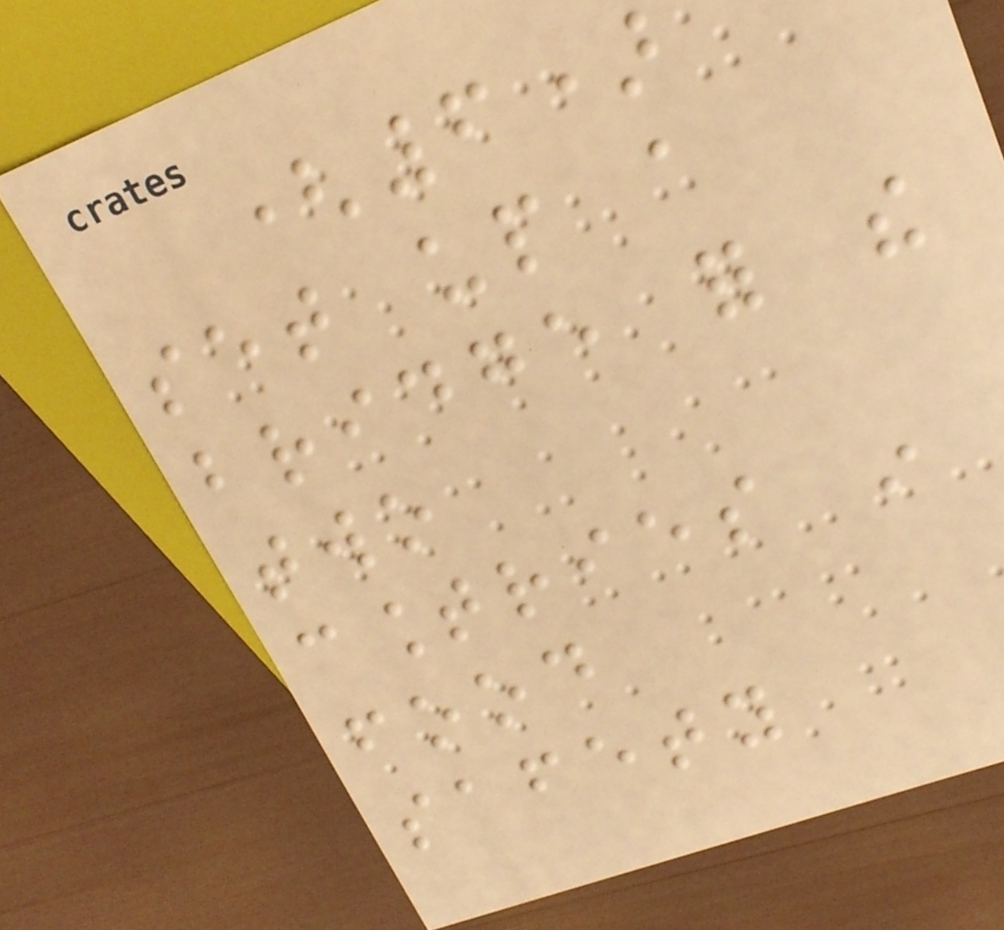(6)
set up a
bridge for the
two
countries in
food
safety
